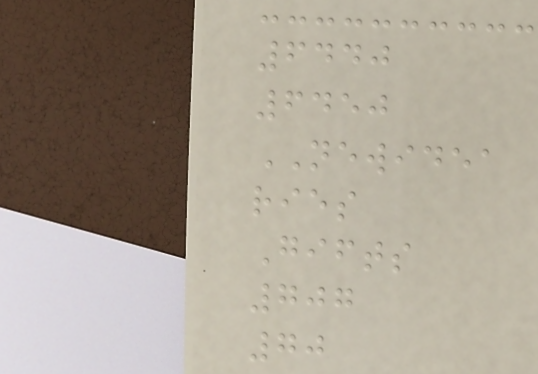6440
6450
NEWIDEA
ries
Gifts
707
70
